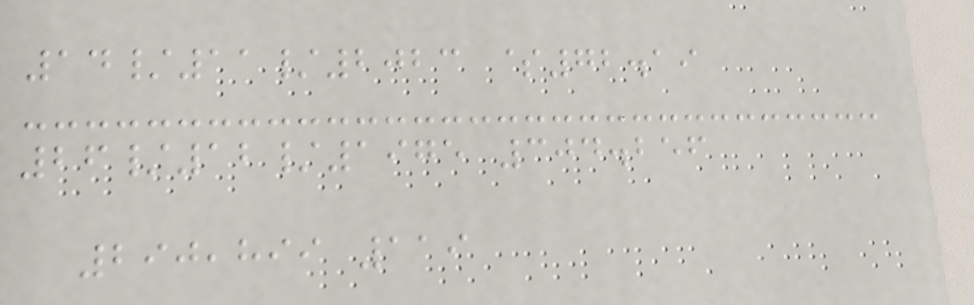14/11/2023 $72.19
26/12/1975 304.256
290,899 119
